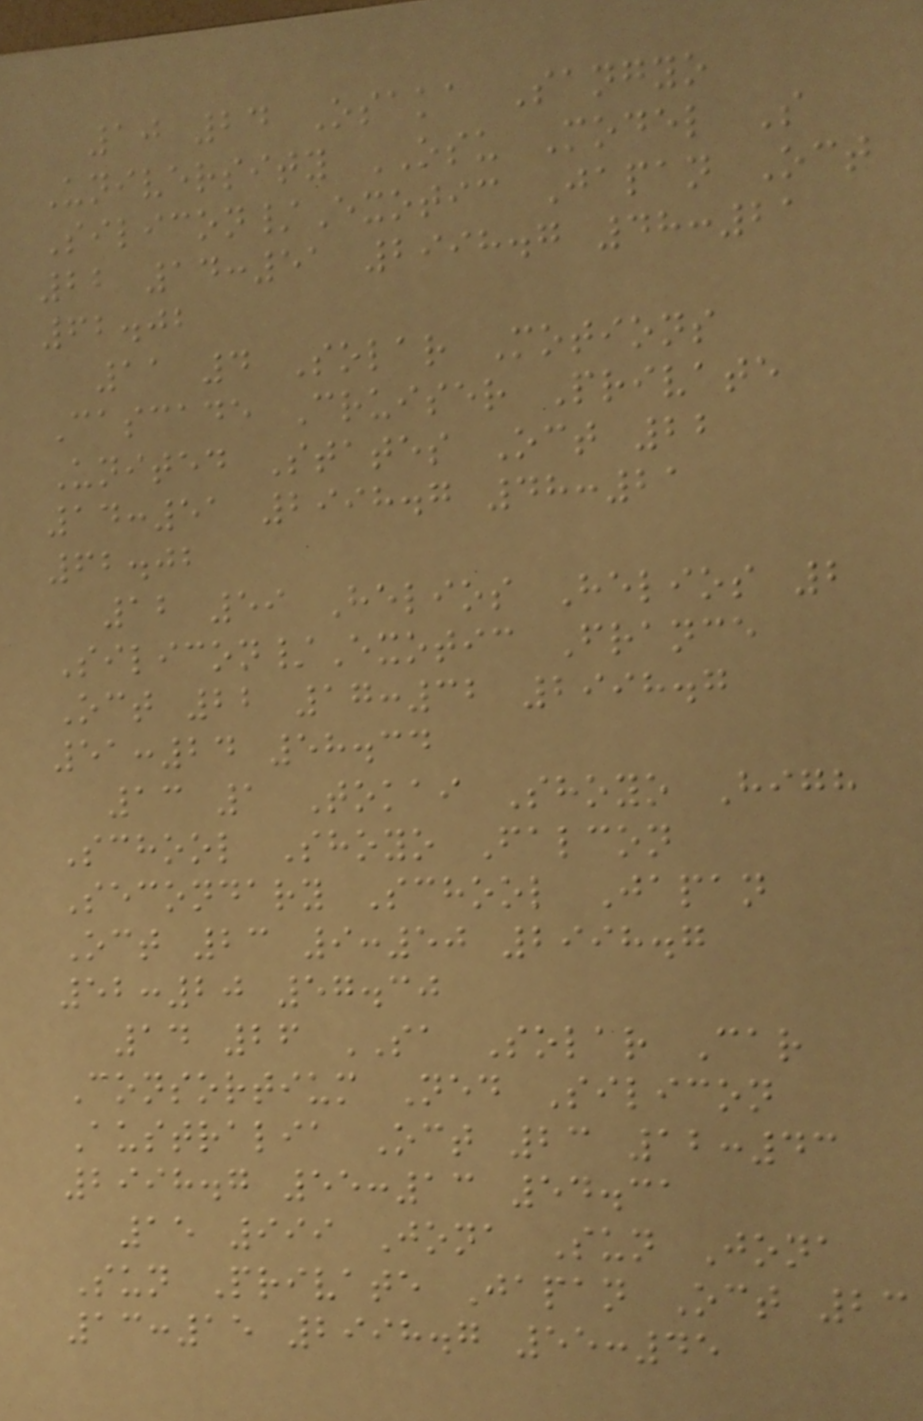10 24 Osaka Sangyo
University OSU Model S
Silicon/Exotic Japan Oct
22 14:51 2998.7 48:21
62.02
11 4 Solar Motions
Cascade Cruiser Private
United States Oct 22
14:51 2998.7 48:21
62.02
12 59 Helios Helios 2
Silicon/Exotic France
Oct 22 17:32 2998.7
51:24 58.34
13 1 Tokai Shoyo High
School Shoyo Falcon
Secondary School Japan
Oct 23 9:50 2998.7
52:20 57.30
14 26 SA Solar Car
Consortium Ned Silicon
Australia Oct 23 12:43
2998.7 55:13 54.31
15 999 Jona Sun Jona
Sun Private Japan Oct 23
13:15 2998.7 55:45
